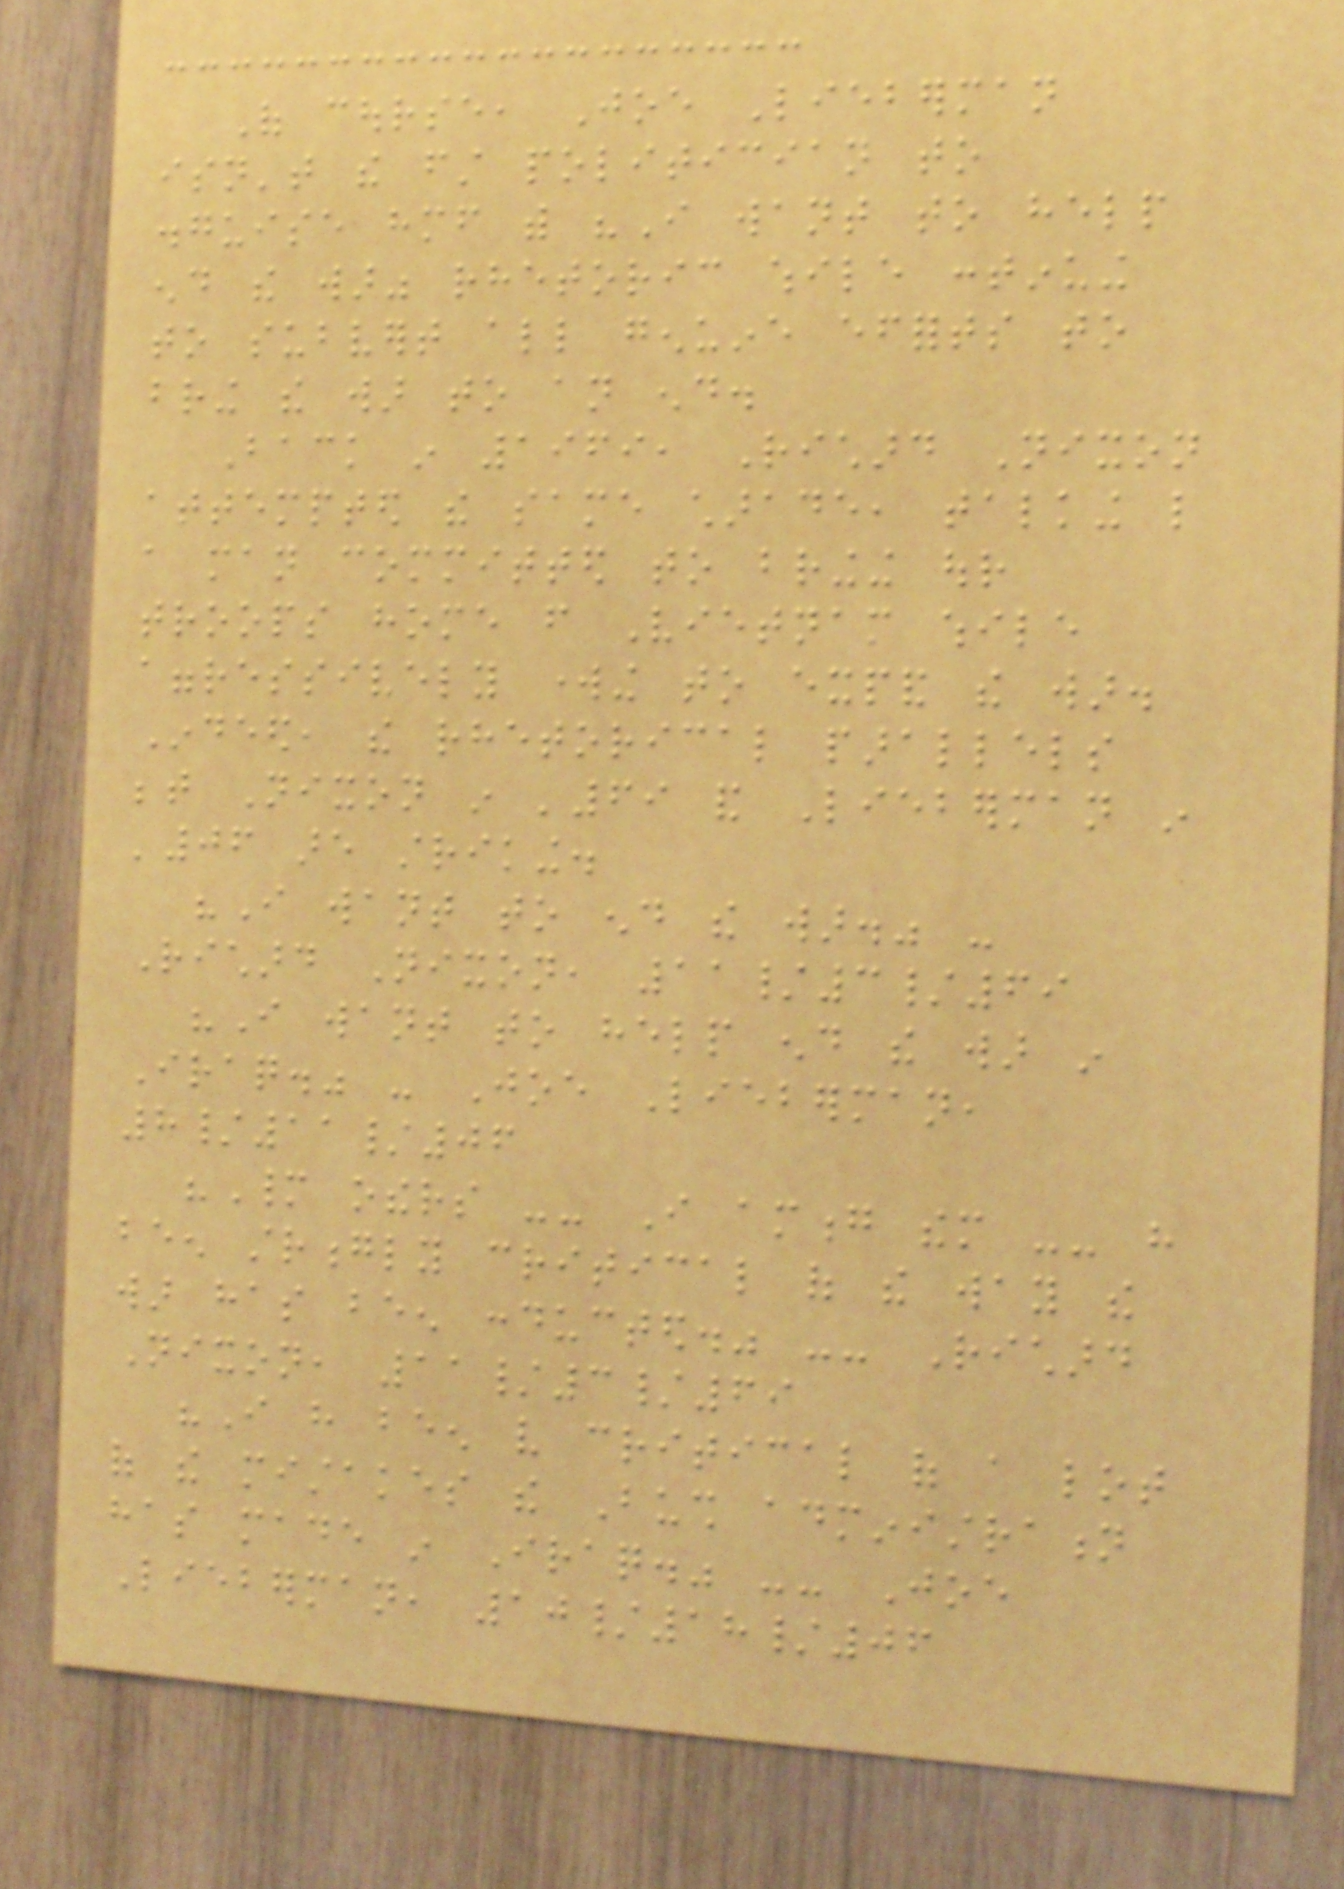Of course, Joe Lieberman
isn't the first politician to
disguise himself with "I want to help
end the war" rhetoric while continuing
to subvert all genuine efforts to
bring the war to an end.
Back in 1969, Richard Nixon
attempted the same charade, talking like
a man committed to bringing our
troops home from Vietnam while
aggressively working to expand the war.
Indeed, the rhetorical parallels
between Nixon in '69 and Lieberman in
'06 are striking.
"I want to end the war." -
Richard Nixon, 11/3/69
"I want to help end the war in
Iraq." - Joe Lieberman,
8/11/06
"Many others -- I among them -- have
been strongly critical of the way the
war has been conducted." -- Richard
Nixon, 11/3/69
"I have been very critical of a lot
of the mistakes the Bush administration
has made in Iraq." -- Joe
Lieberman, 10/18/06
